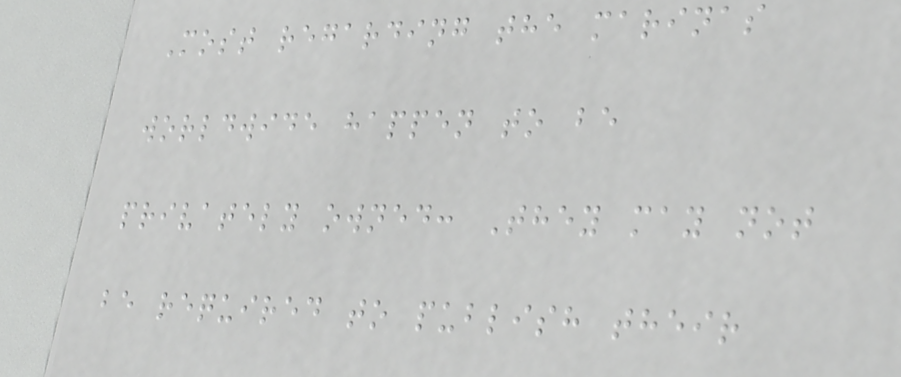Most regarding the marinas
worldwide happen to be
privately owned: They may not
be required to publish their
